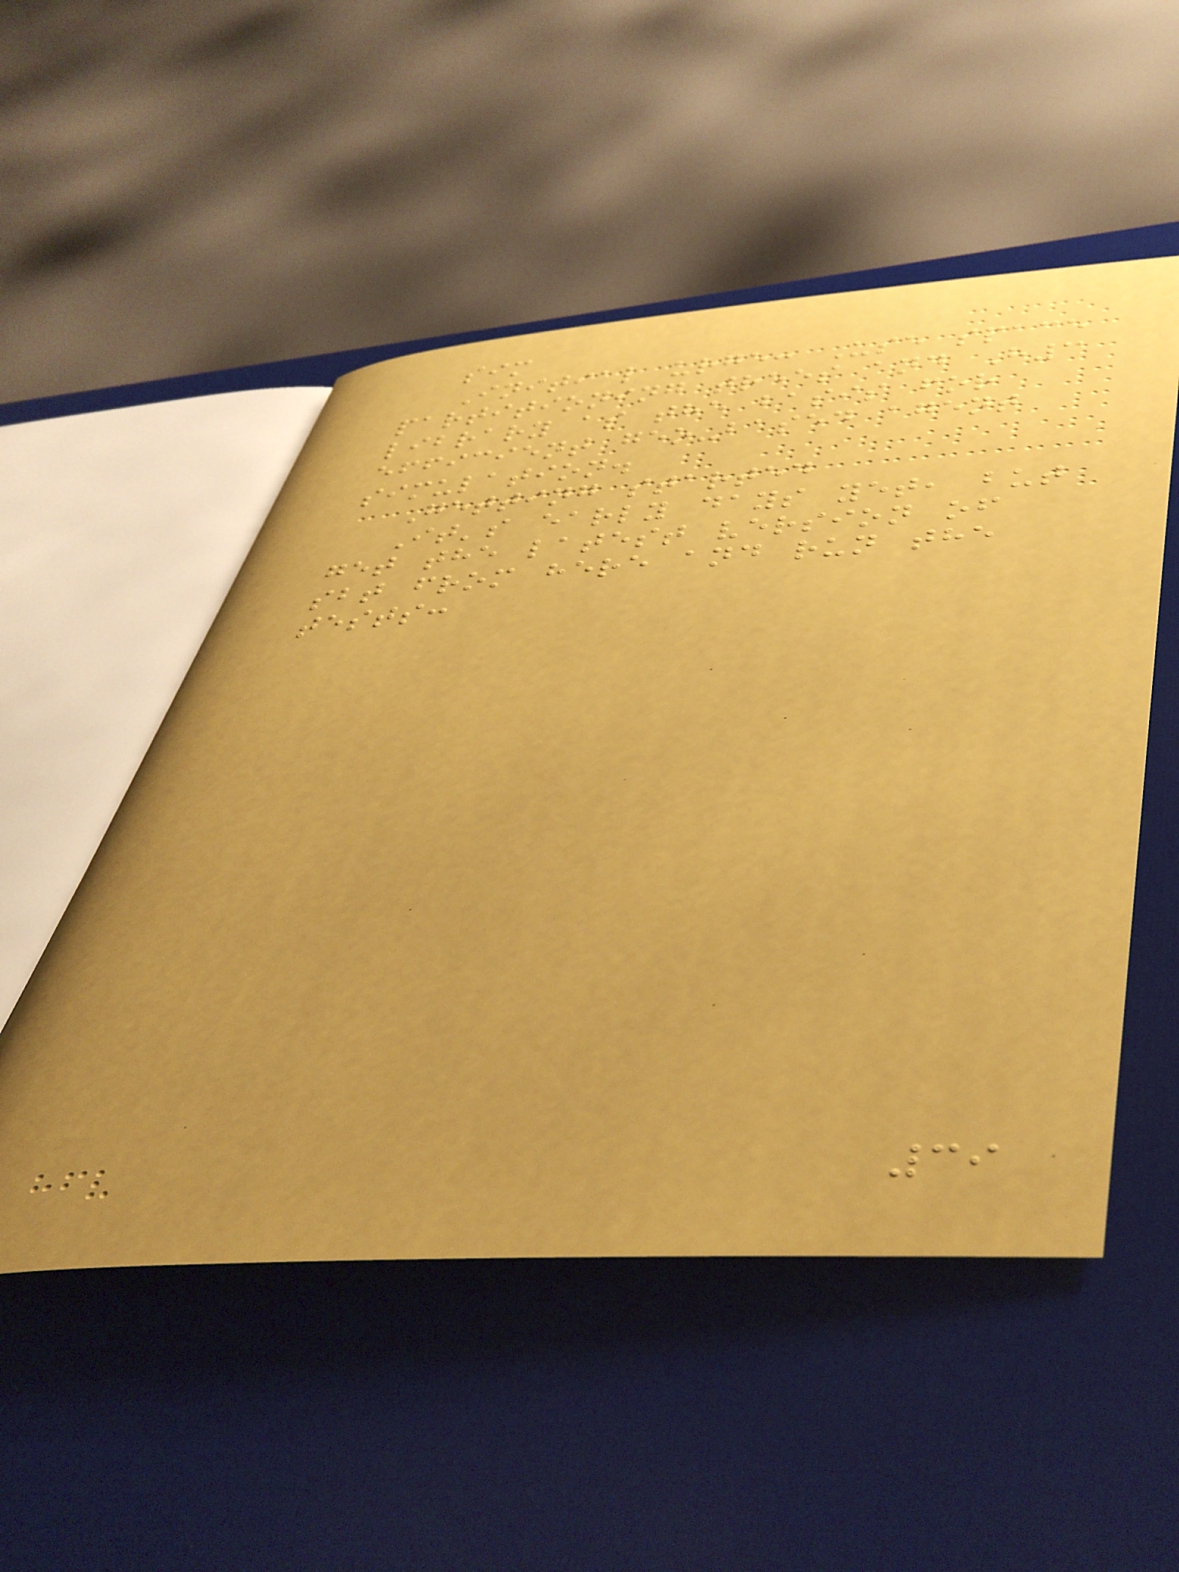sim
Initial urge: Use space
partitioning trees and H3
library as the basis for
efficient geo-based agent
simulation.
Getting started
It's early days yet, but
get the latest version of
sbt from here and run the
tests:
39
